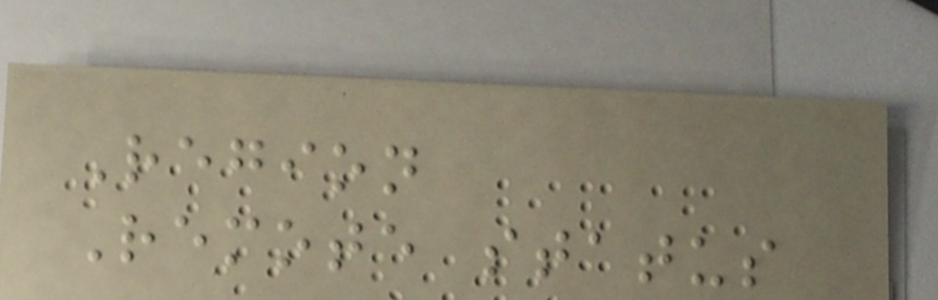Region
Remote status
